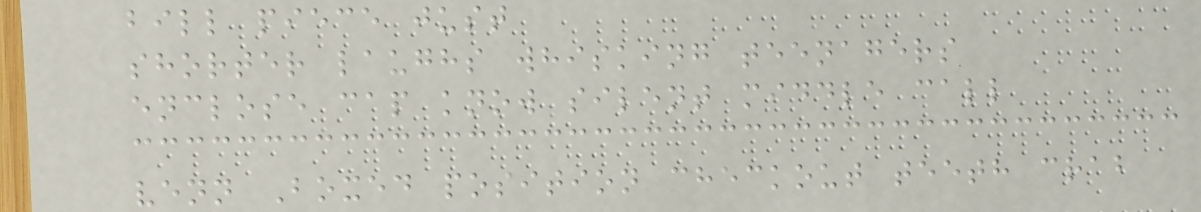bill piece just
shorter laughs whisking teenagers
enclose cap know silent middle call
venn Boxed position checkout teeth crab
